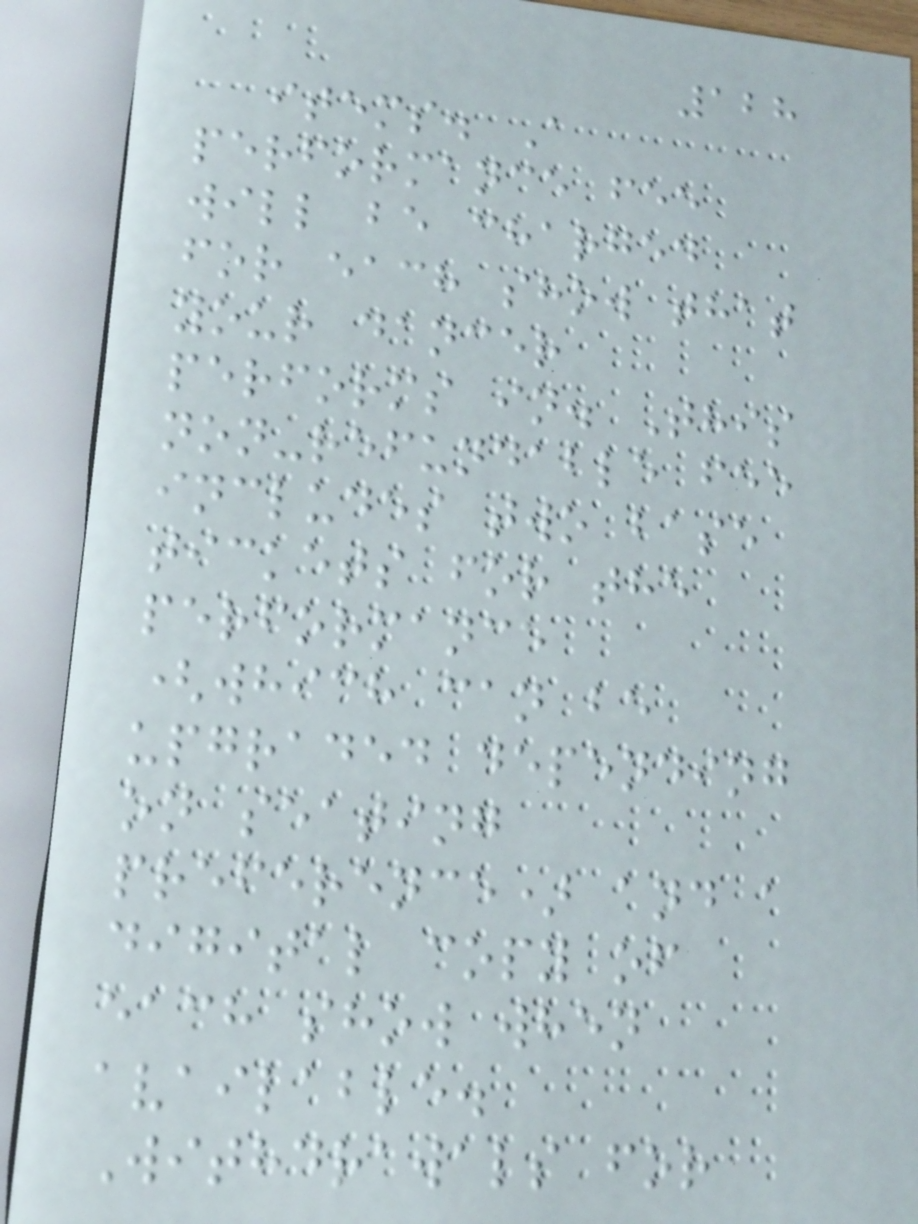128
items. A
performance fee
will be charged
for each show that
your dancer
performs in. This
non-refundable fee
includes two base
tickets for the
performance
(which can be
upgraded depending
on seating
preference) and a
digital copy of
each show when
available.
Withdrawals for
